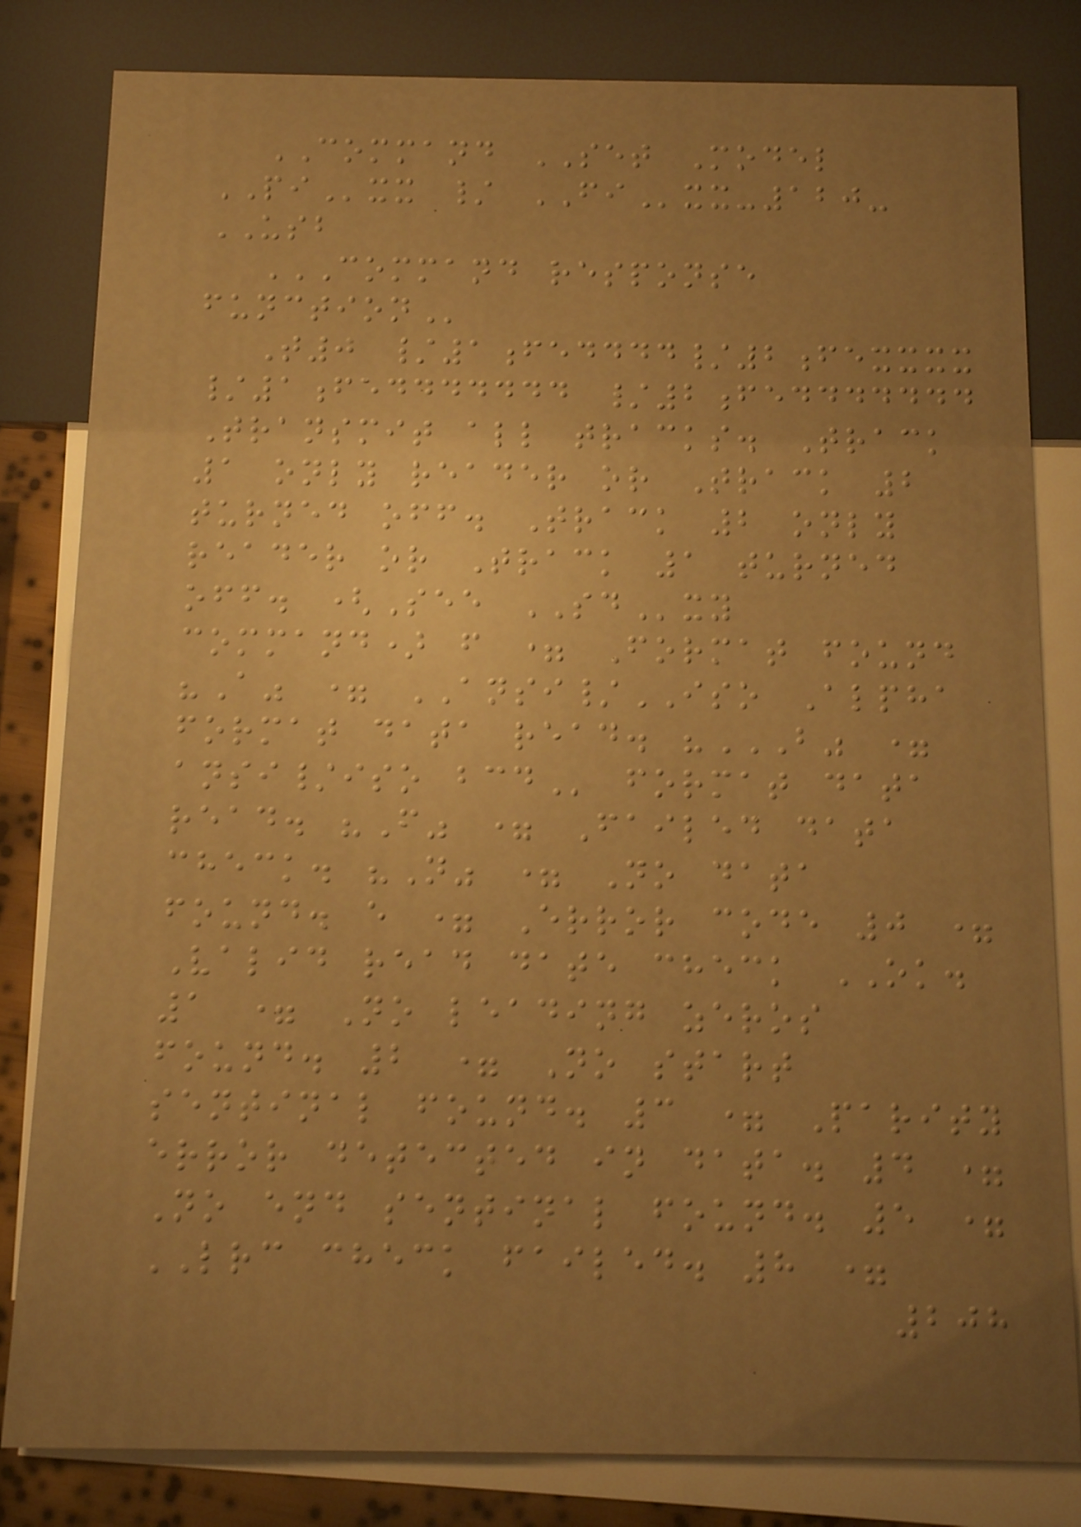COMMAND SET Model
PIxx / FIxx-120-
USB
COMMAND RESPONSE
FUNCTION
T0 /1fedddd/2fexxxx
/1feddddddd /2feddddddd
Transmit all tracks. Track
1 only reader or Track 2
turned off. Track 2 only
reader or Track 1 turned
off. (See SDxy
command) f = Format found
"A" = ANSI/ISO Alpha
format data read. "B" =
ANSI/ISO BCD format data
read. "F" = Failed data
check. "N" = No data
found. e = Error code 0 =
Valid read date check OK.
1 = No leading zeros
found. 2 = No start
sentinal found. 3 = Parity
error detected in data. 4 =
No end sentinal found. 5 =
LRC check failed. 8 =
208
